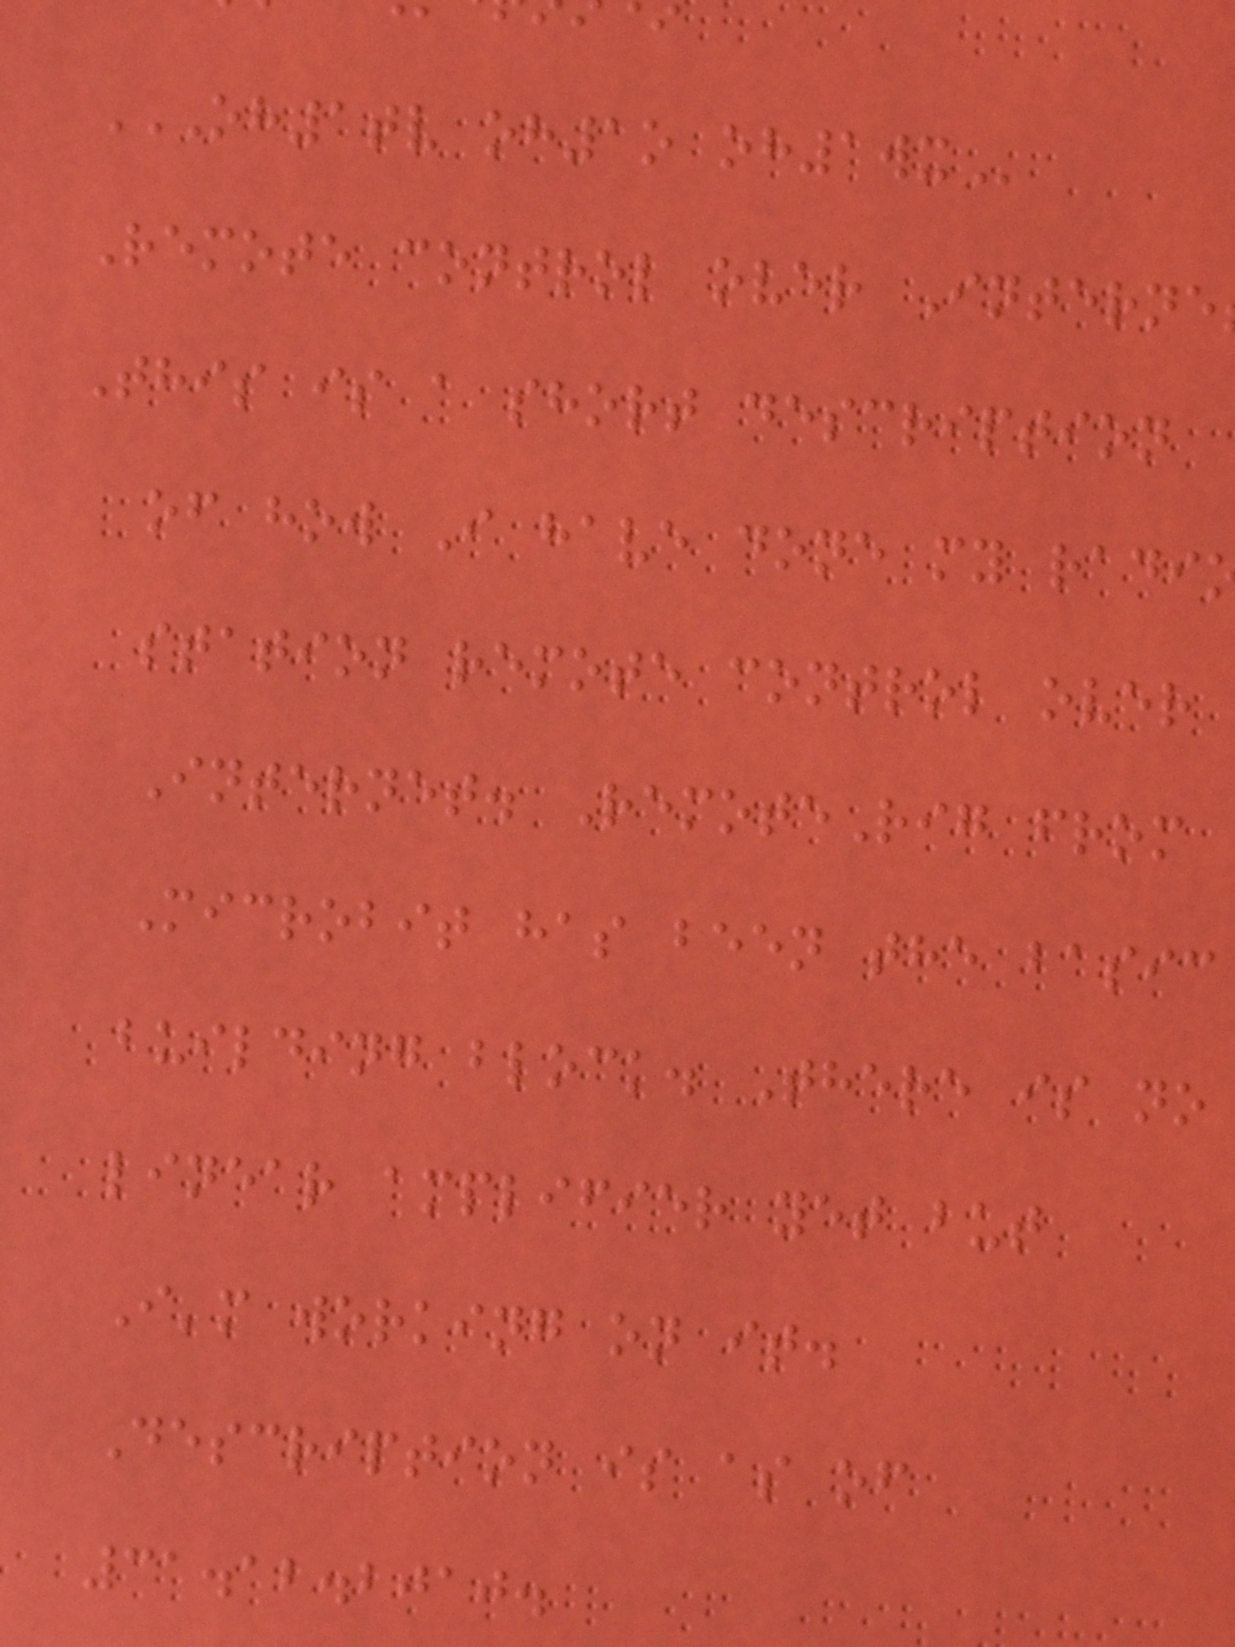OH1TV OH1O OH1WX
Remote control over Interne
This is a short description
of how I have done my radi
station remote control over
Internet. RemoteRig from
Microbit has been the basic
building block. There is no
linear amplifier yet but
I'm working on it.
Description is as of
31.12.2010.
